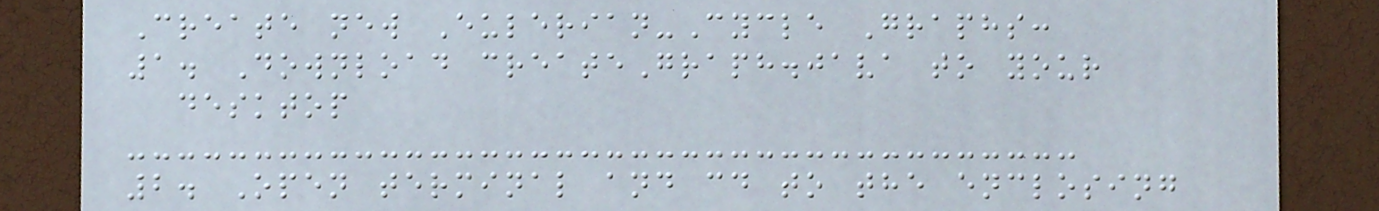Create new Eulerian-Cycle Graphs:
1. Download createGraph.java to your
desktop
2. Open terminal and cd to the enclosing
